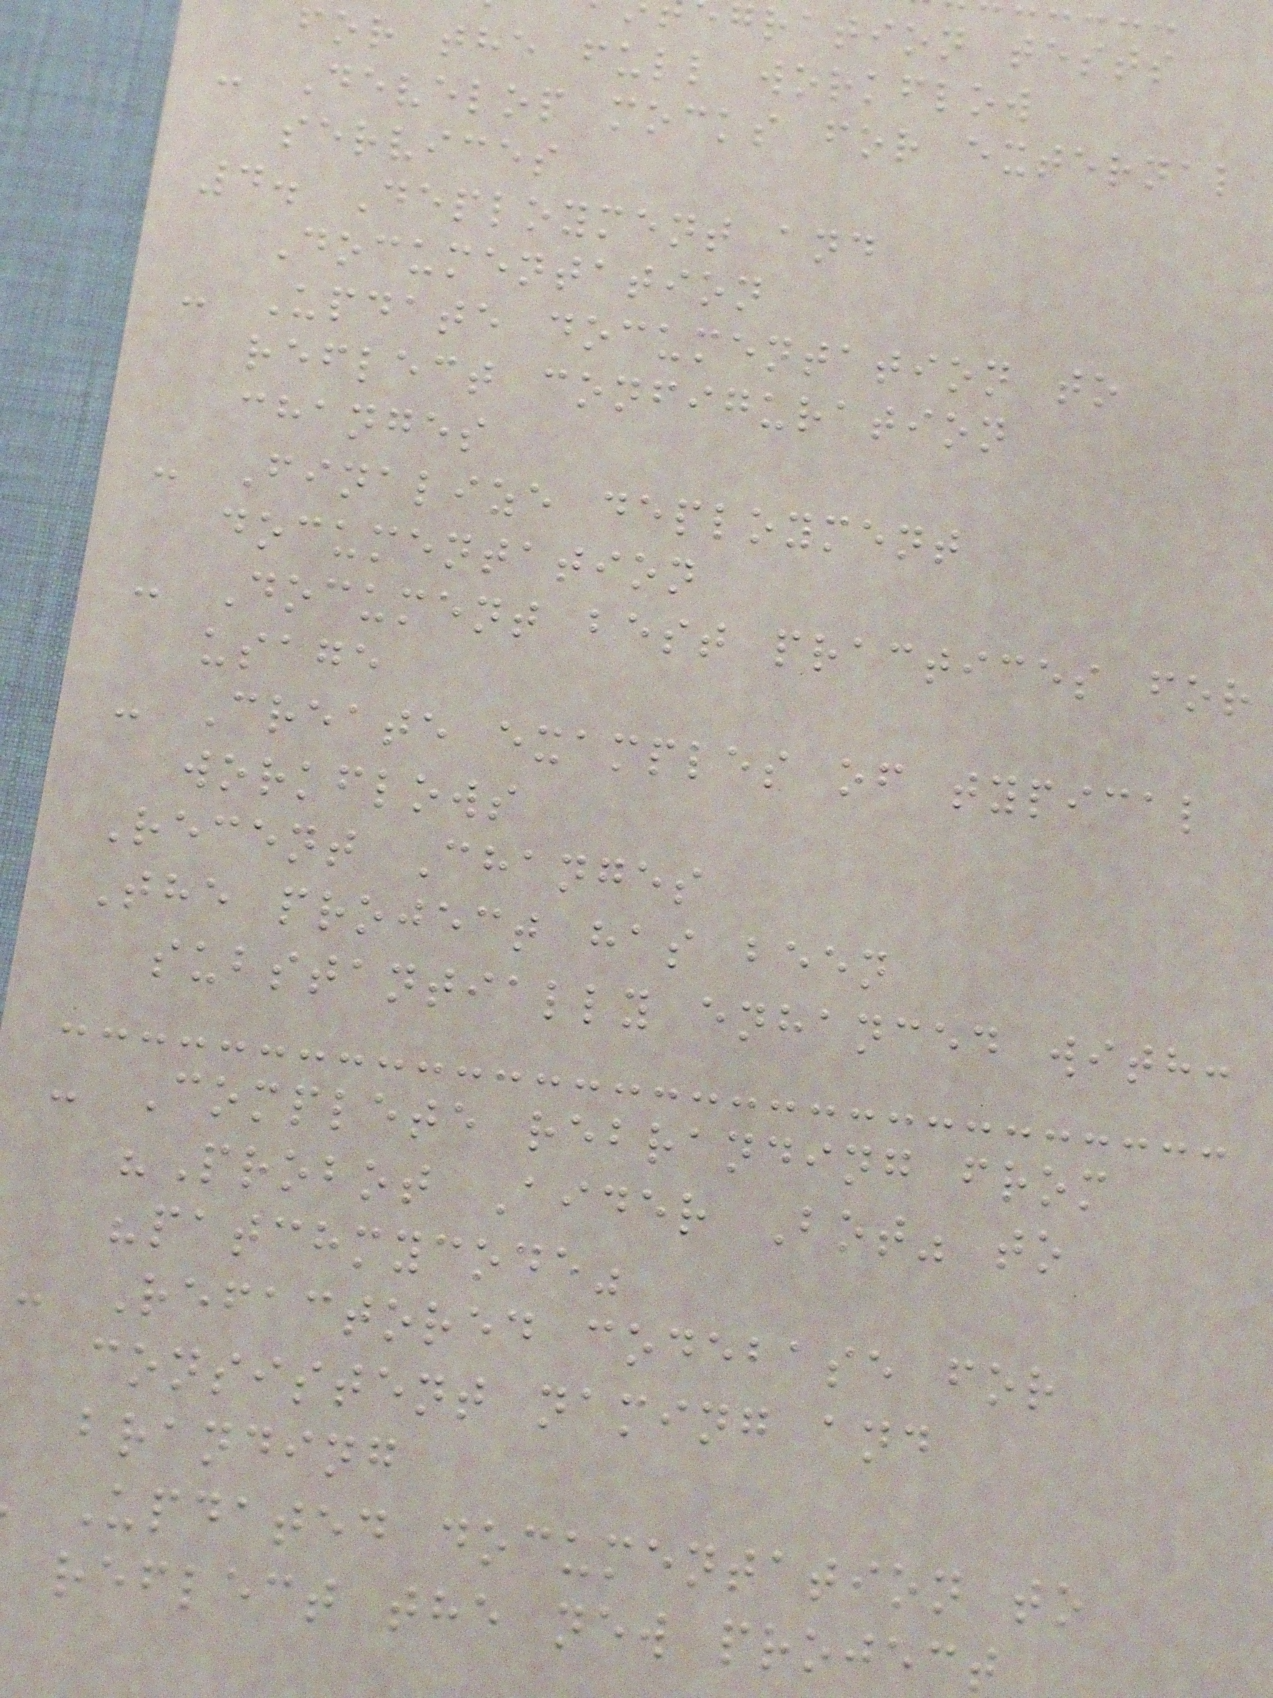gration tests
for the full workflow
- Develop mocks for external
services
4. Deployment and
Documentation
- Update documentation to
reflect configuration
changes
- Finalize deployment
documentation
- Document best practices for
usage
- Create examples of typical
workflows
Recent Changes
The project has been
substantially enhanced with:
- Complete rebranding from
"Probot Aider Bot" to
"patchmycode"
- Refactored codebase for
consistent naming and
branding
Updated documentation to
reflect the new project
